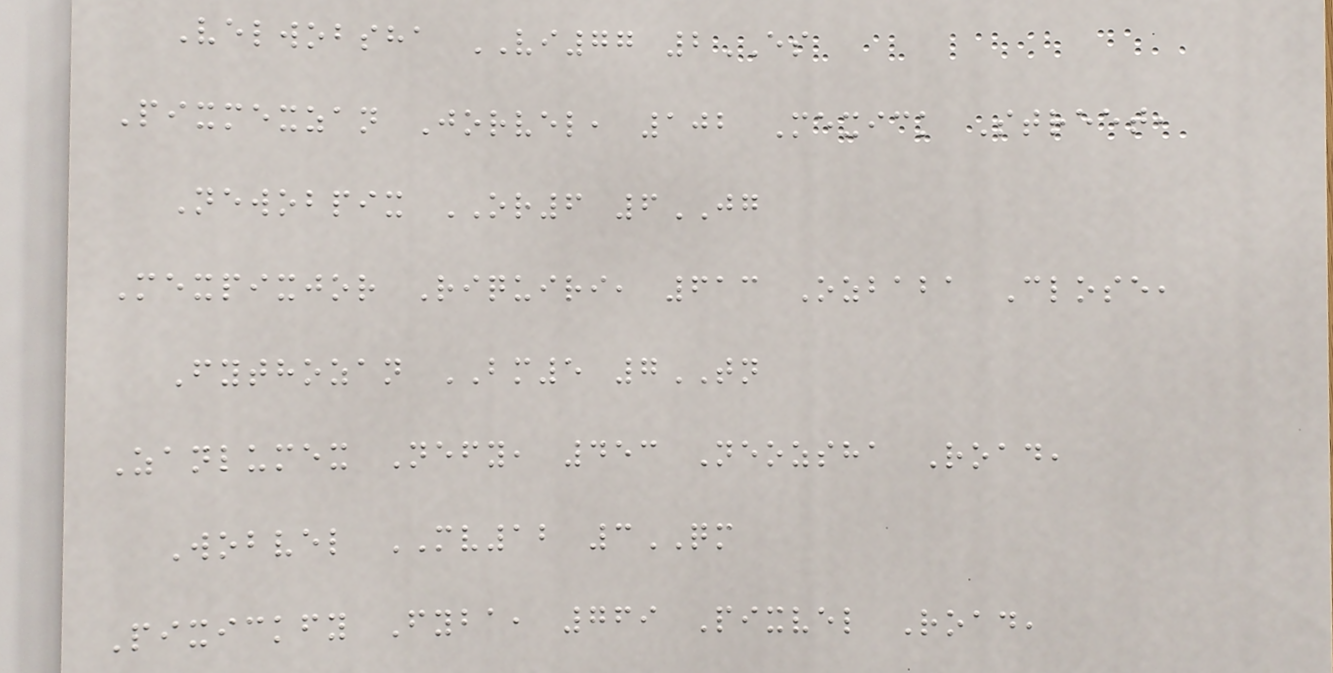Velwobsha VI77 2ES
Pixmexzan Jorvel, 102 Mexick Street,
Newobpix OR6 6JG
Mexpixjor Riquiri, 613 Ozbaba Close,
Fythozan BM5 7TN
Zanlumex Nefy, 453 Neozsha Road,
Wobvel MV12 3QM
Pixickfy Fyba, 769 Pixvel Road,
